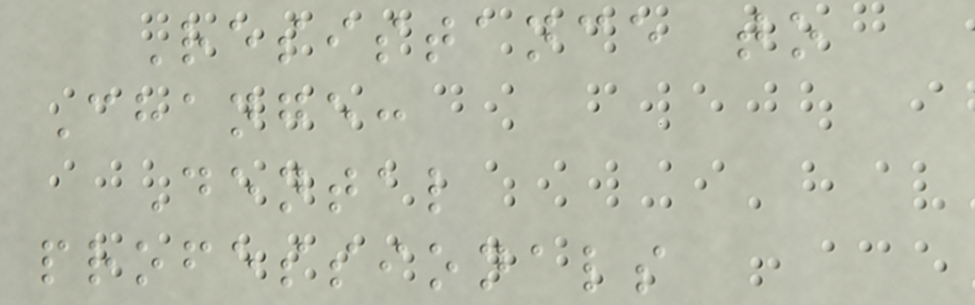Resistance to
Change:
Dental
professionals
